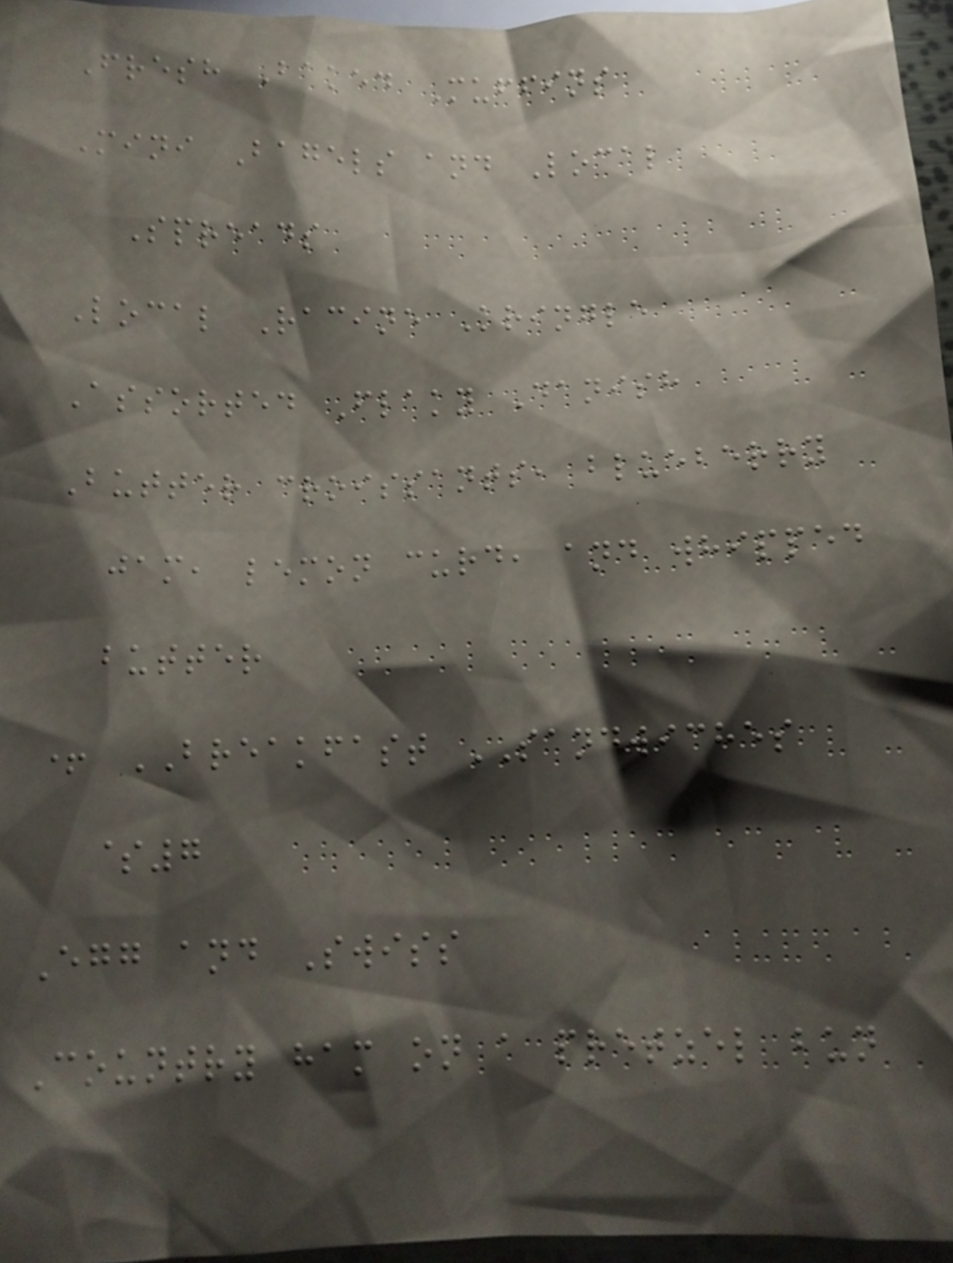Fresh Baked Muffins
Mini Bagels and Local
Spreads
Local Racine Kringle
Assorted Flaky Danish
Butter croissants, blueberry
jam, lemon curd, and whipped
butter
+ BREAKFAST SANDWICHES
$7
Egg and Swiss
Country ham on a pretzel bun
